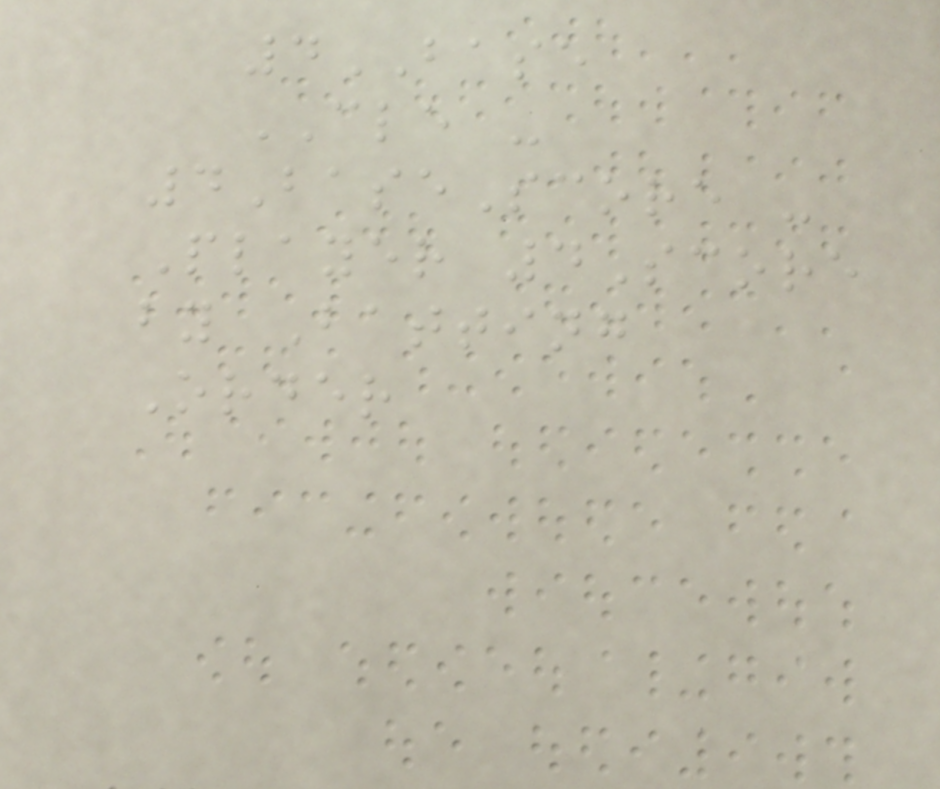4BASE
CLE -
4BaseScore -
Player 4Score
by Batting
Order
